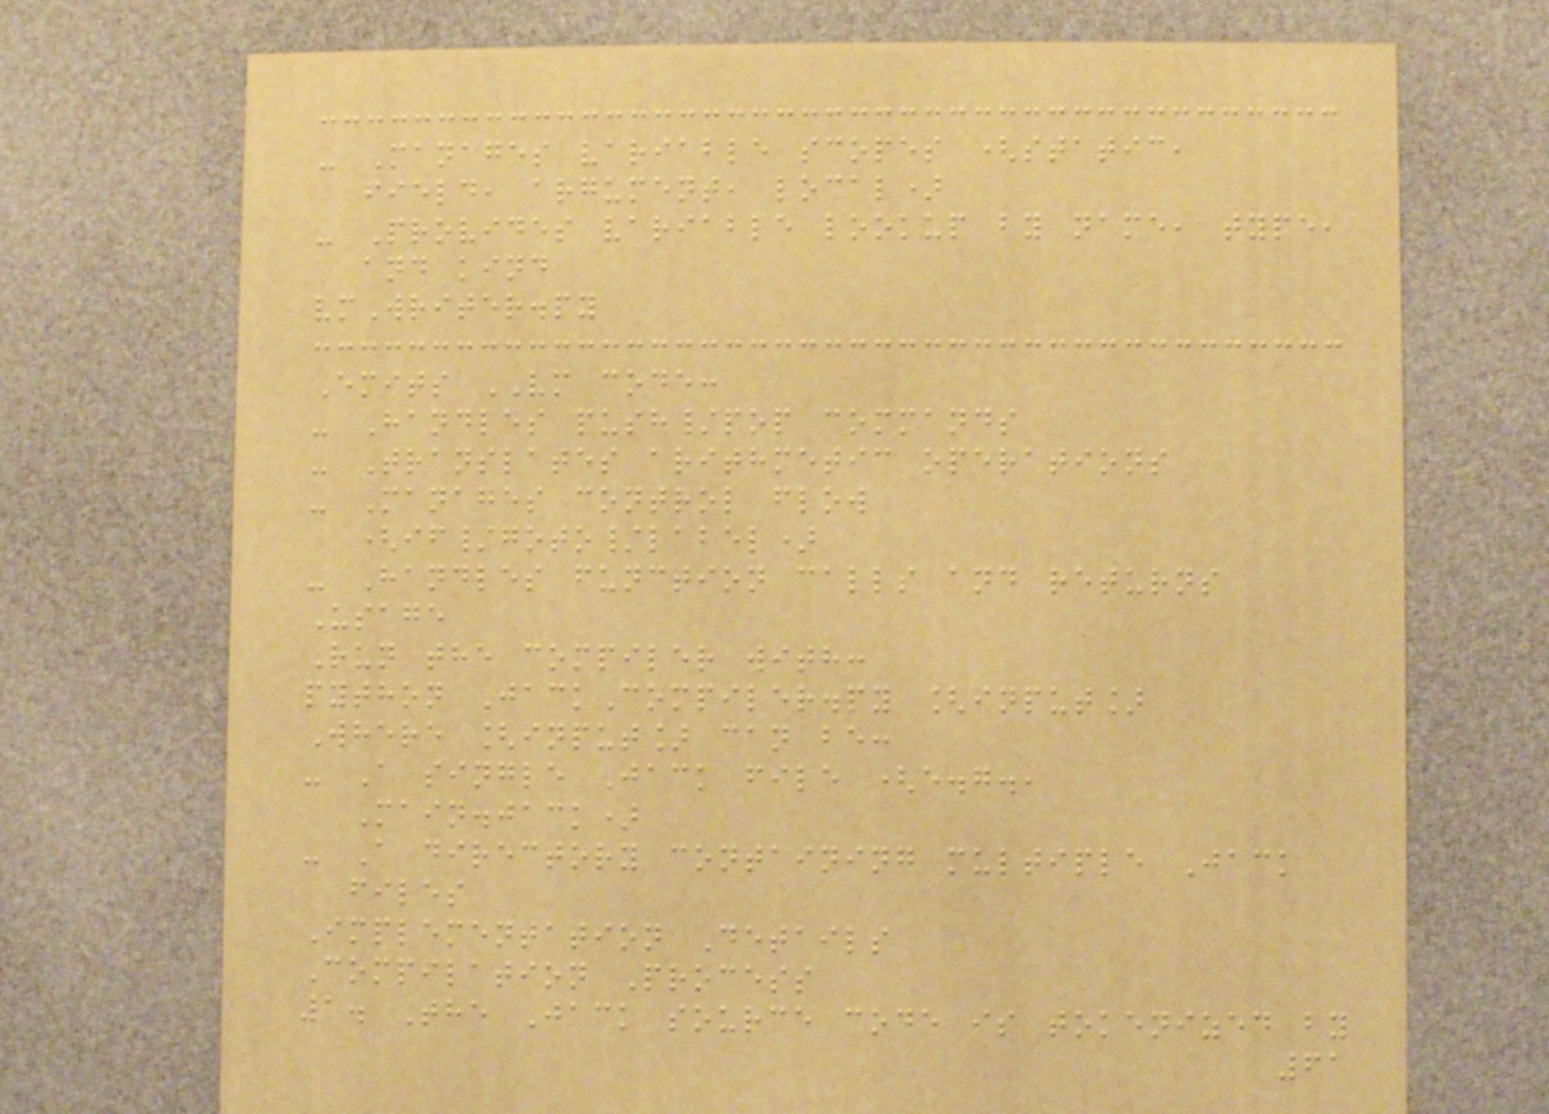- Manages variable scopes (static,
field, argument, local)
- Provides variable lookup by name, type,
and kind
vmWriter.py
Emits VM code:
- Handles push/pop commands
- Translates arithmetic operations
- Manages control flow
(if/goto/label)
- Handles function calls and returns
Usage
Run the compiler with:
python JackCompiler.py [input]
Where [input] can be:
- A single Jack file (e.g.,
Main.jack)
- A directory containing multiple Jack
files
Implementation Details
Compilation Process
1. The Jack source code is tokenized by
61
